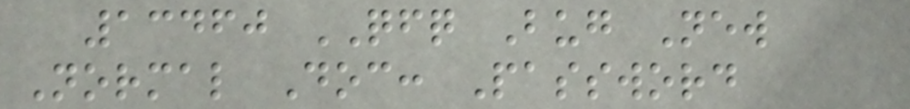13460 QFQ Bug New
Normal Doc: Password
